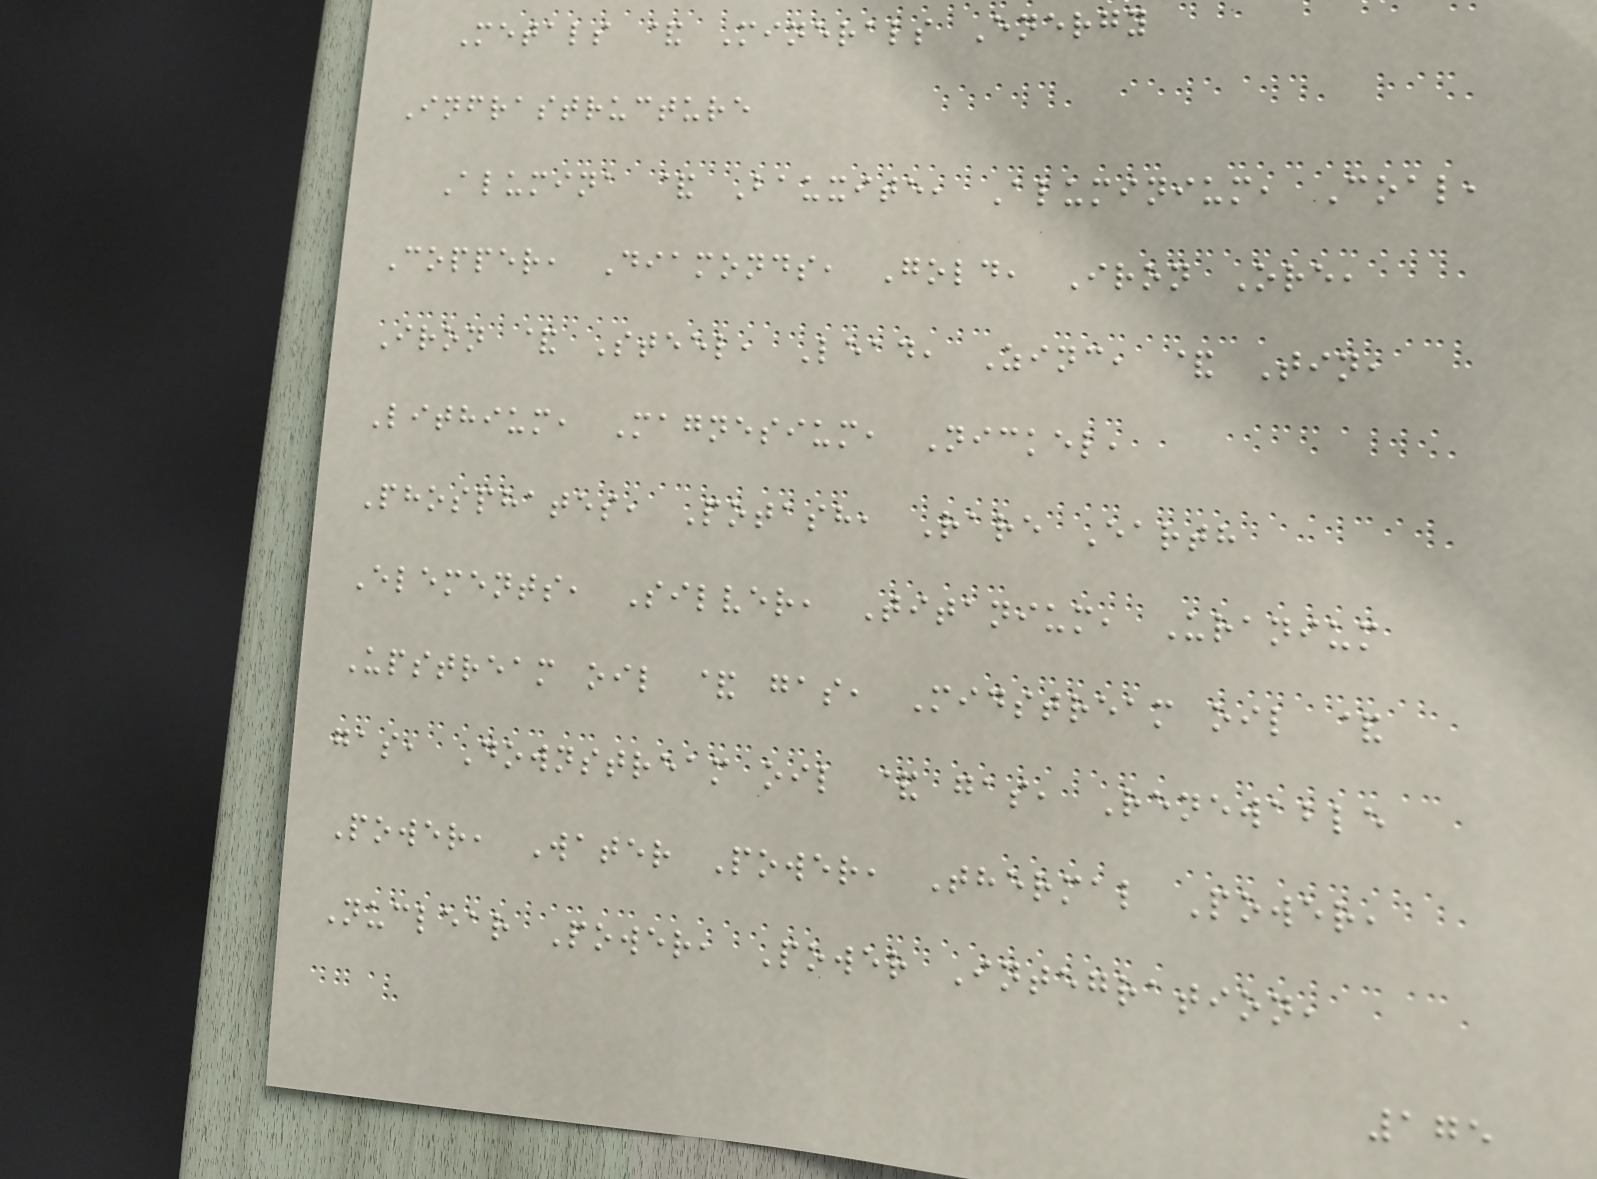Metals & Minerals Energy
Infrastructure
Alumina & Bauxite, Aluminium, Coal,
Copper, Diamonds, Gold, Iron Ore,
Iron & Steel, Lead, Zinc, & Tin,
Lithium, Magnesium, Nickel,
Phosphates, Potash, Rare Earth
Elements, Silver, Titanium, Uranium
Upstream oil & gas, Midstream oil &
gas, Downstream oil & gas, Renewable
Power, Water Power, Thermal Power,
Nuclear Power, Power Integration,
175
